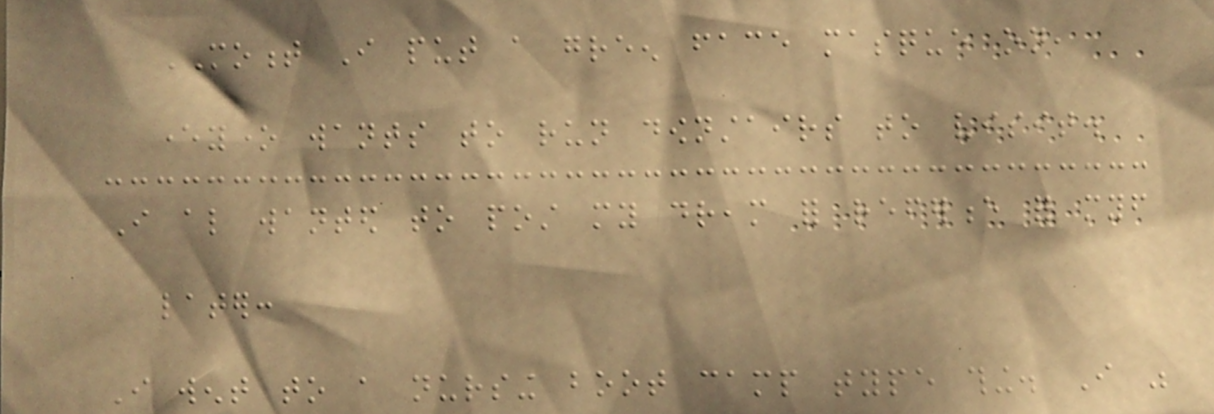MOMENT I put a green face masque on,
everyone wants to run downstairs to visit.
I also wanted to post my dream for reference for myself
later:
I went to a nursing boot camp type thing. I was
